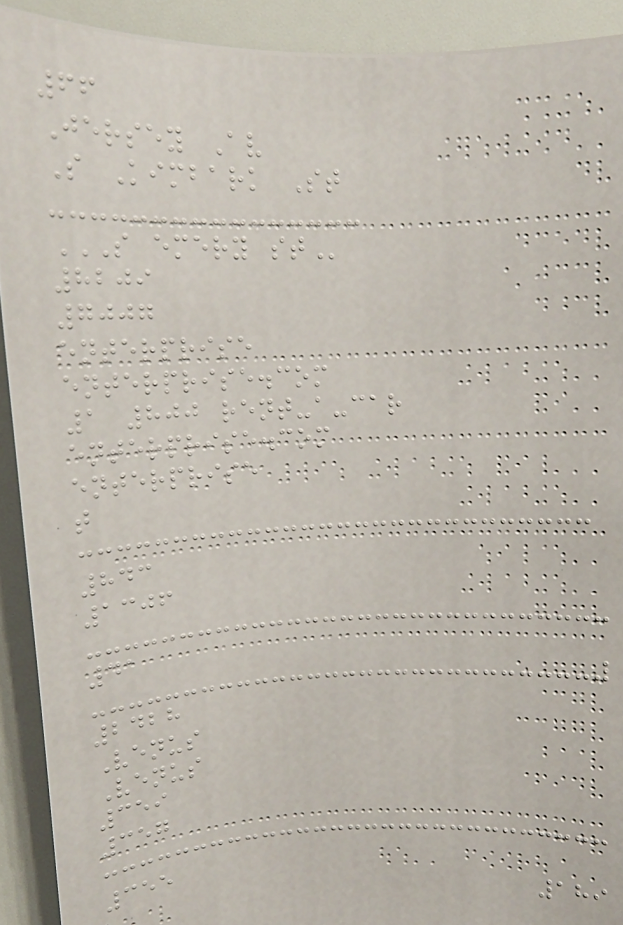66
Jersey Av
S Kimbark St
S EMERY ST
8209
7007
enterprise
enterprise.com
1 800 rent-a-car
enterprise.com
enterprise
t
843
1306
41
2428
Venus
Venus
359
357
355
189
